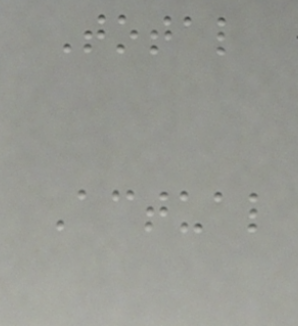Total
Actual
